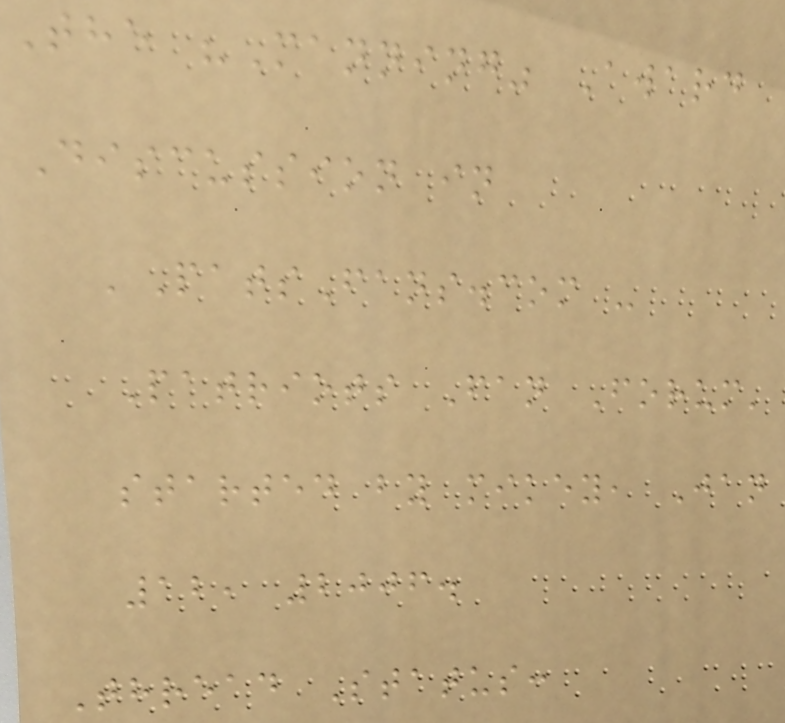The "Manning" Award
Discussion in
'PatsFans.com -
Patriots Fan Forum'
started by mikey, Jan
12, 2006.
Thread Status:
